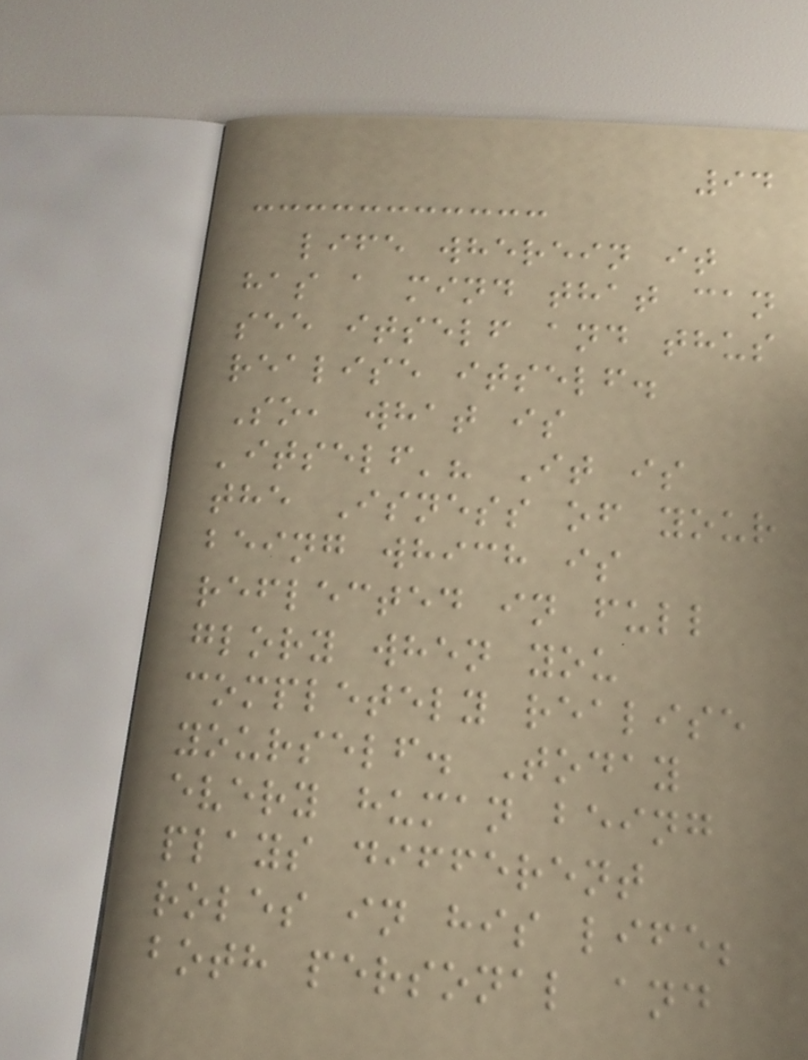94
life wherein it
has a mind that can
see itself and thus
realise itself.
So, what is
'itself'? It is
the Isness of your
being which is
reflected in full
glory when you
completely realise
yourself. Today
every human being
plays different
roles in his life;
both personal and
